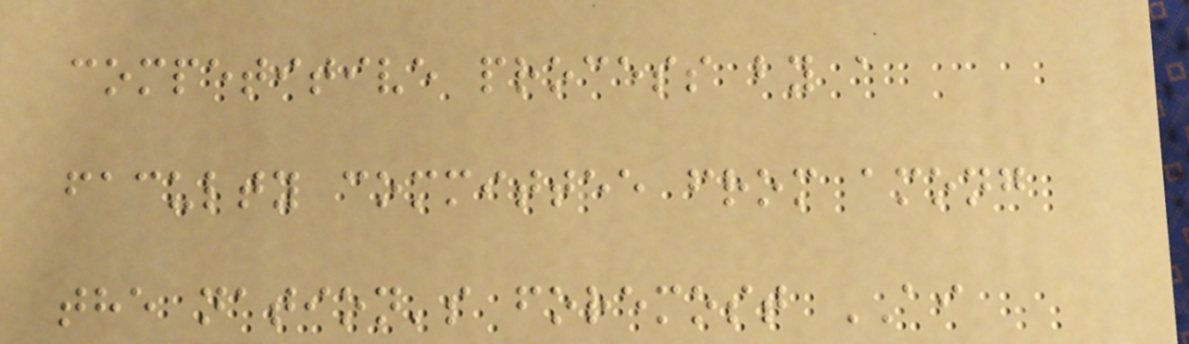competitive process by a
faculty committee from among
the nation's foremost AI
